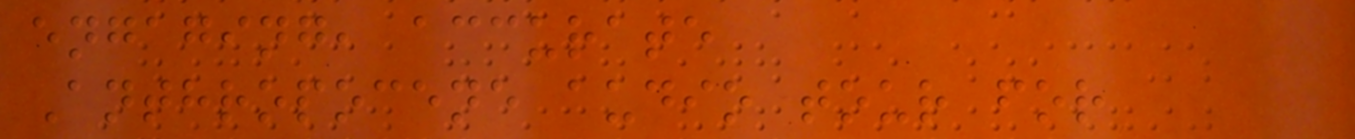engaging, accurate
Anthropocene audio tour for
